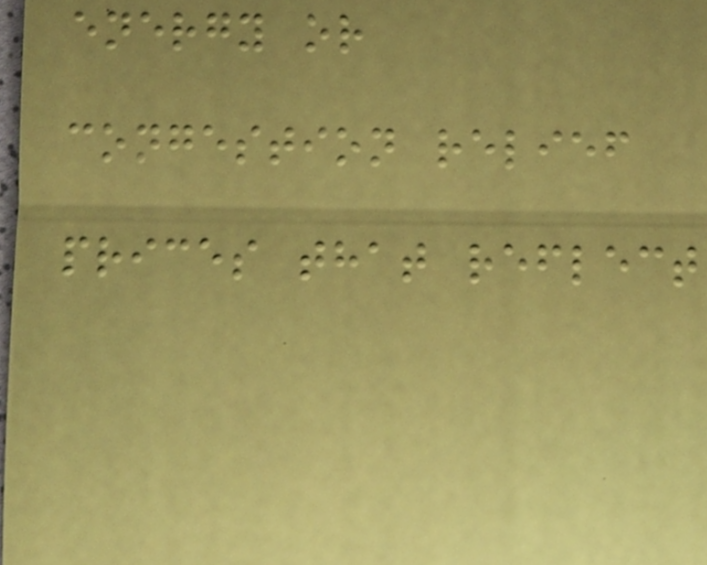energy or
congestion relief
prices that reflect
